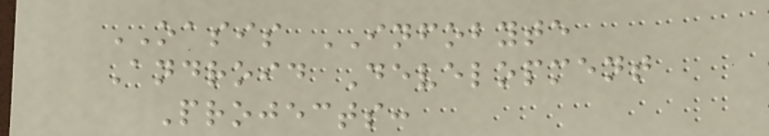OASIS INFOBYTE
Android Development
Projects:
